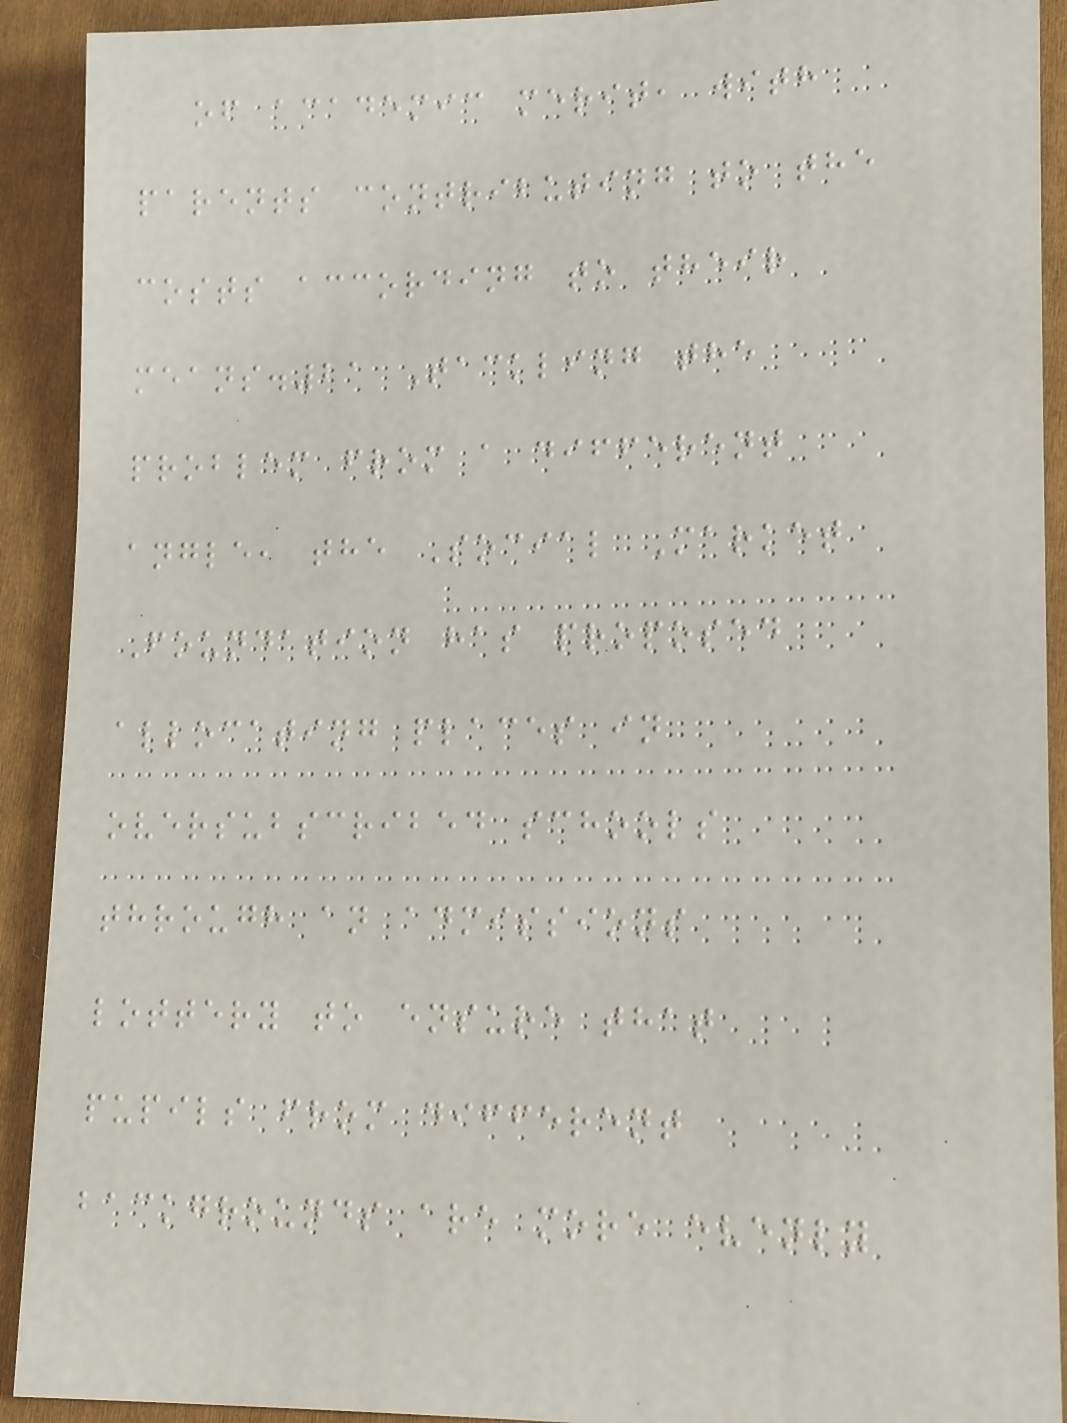of academic merit, with
parents contributing to the
costs according to their
means.21 Tackling the
problem from a different
angle, the Social Market
Foundation has proposed
allocating places in
oversubscribed schools
through an admissions
lottery to ensure that
pupils from different
backgrounds are more evenly
